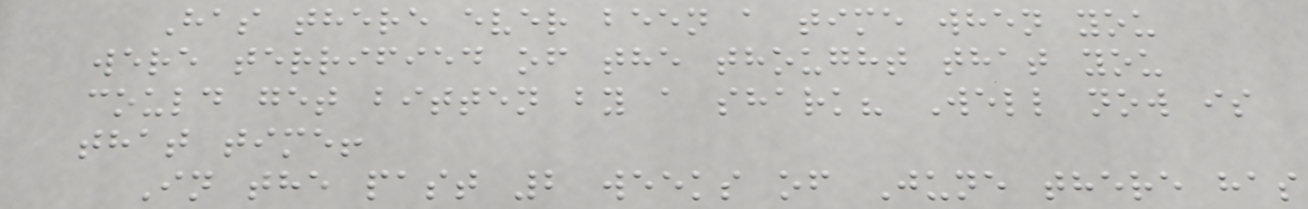Has there ever been a time when you
were terrified of the thought that you
could get bitten by a shark? Well now is
that time!
In the past 2 weeks of June there has
